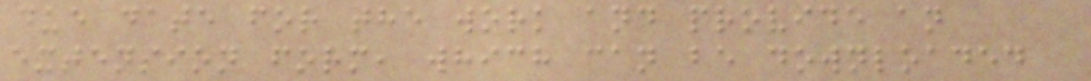due date for the work and provide an
extension form, which can be downloaded
